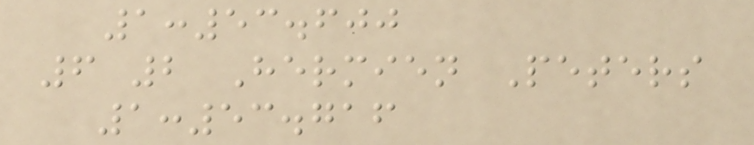1:53.600
6 2 Hermien Peters
1:53.716
